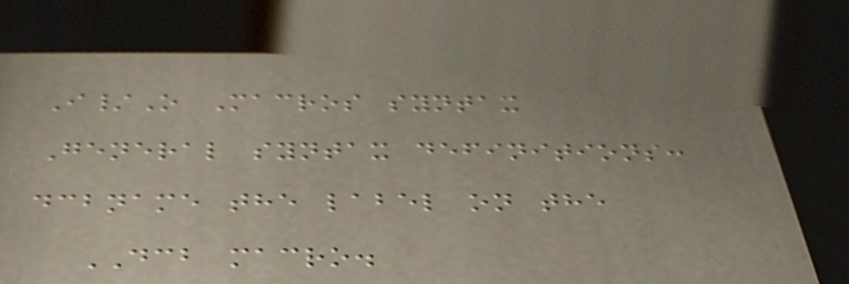I/O Macros syntax
General syntax definitions:
dcbname the label on the
DCB macro.
